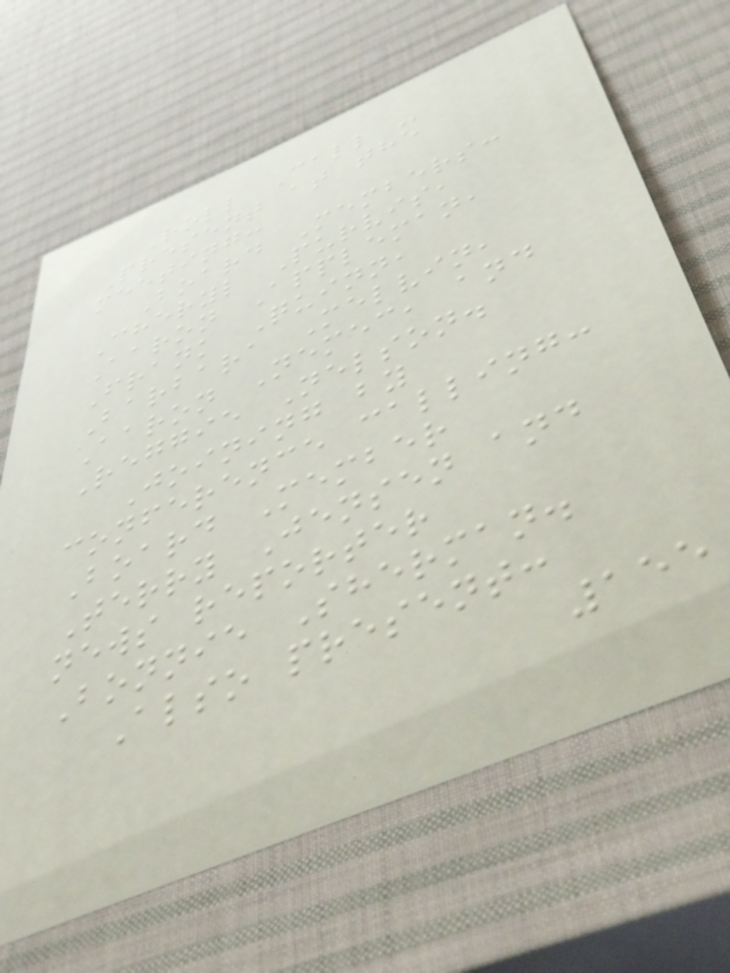Roll Call -
Present at the
meeting:
Board Members:
Cheryl Purvis,
Aaron Appleman,
Frank Quinn,
Barbara Melvin,
Aaron Nemec, and
Reggie Nelson.
Joining by
conference calling:
Board Member
Terry Jensen and
news reporter
Bonnie Sherman.
Also present:
155
